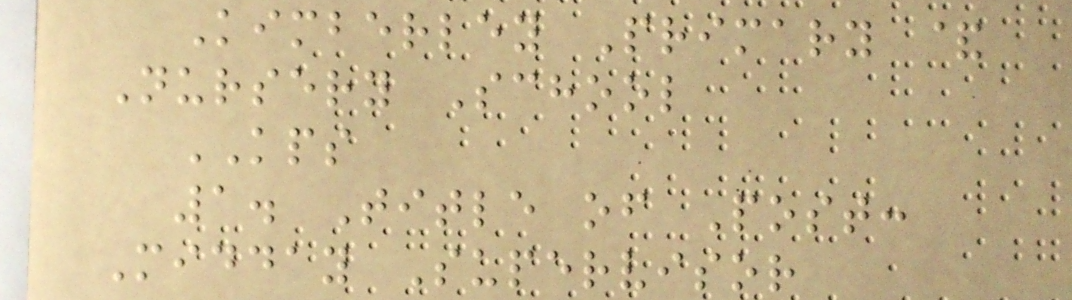Kimberley Primary &
Nursery School
KPS
1. Title of Post:
Midday Supervisor
